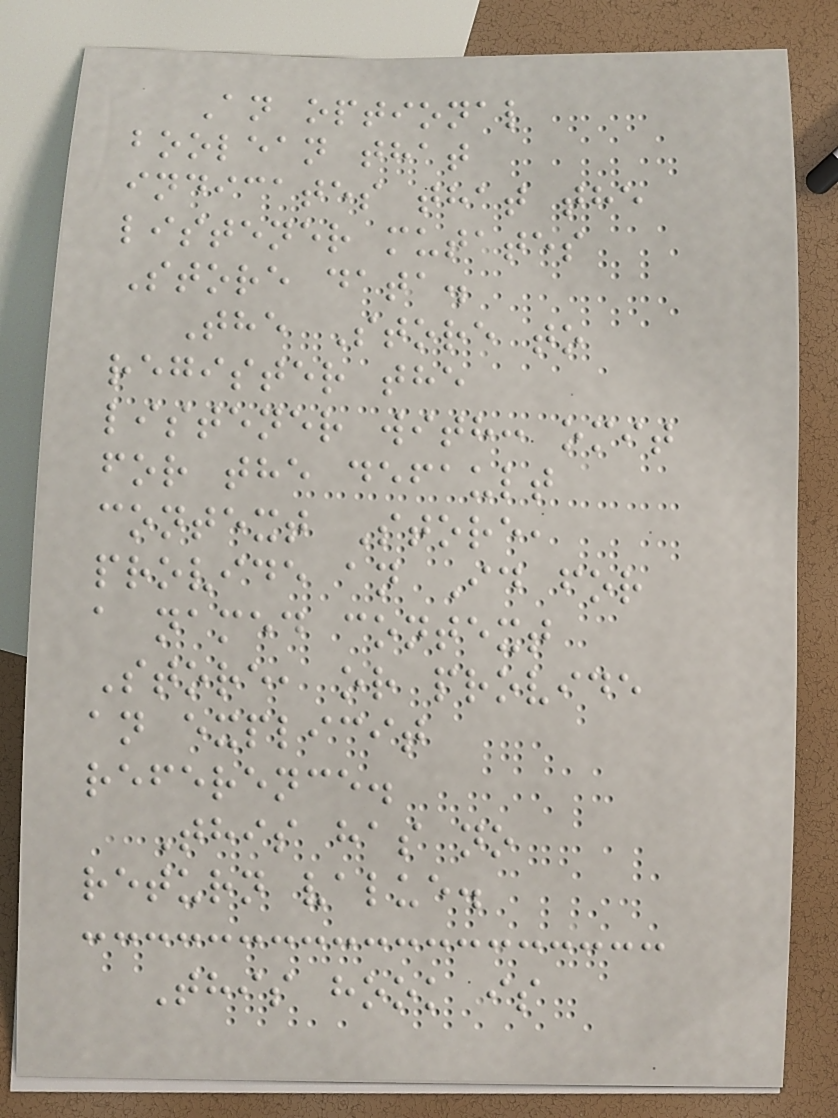An optional
boolean that
indicates that the
listener mutates
Store data.
The Store to
register the
listener with: omit
for the default
context Store,
provide an Id for
a named context
Store, or provide
an explicit
reference.
This has no
return value.
This hook is
